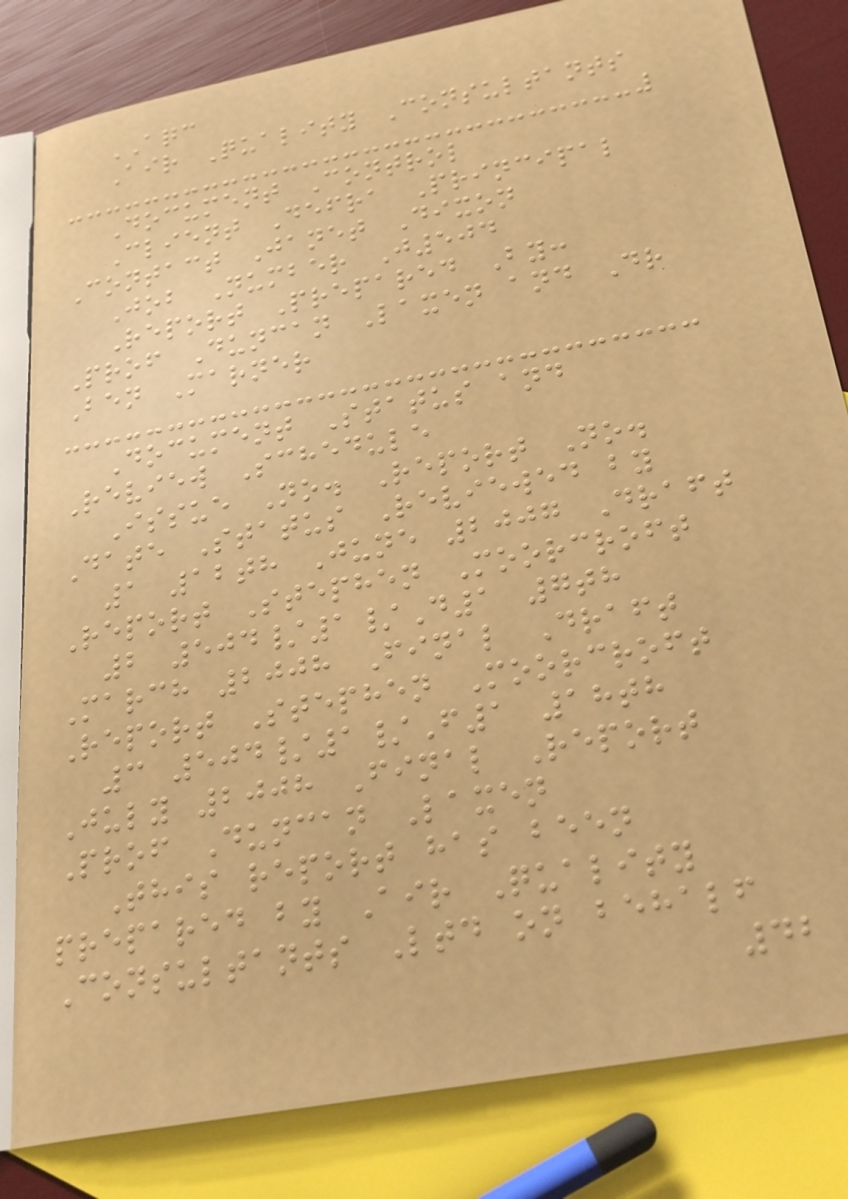AQC
Air Quality Consultants
Document Control
Client Defra Principal
Contact Janet Dixon
Job Number J504
Report Prepared By:
Prof Duncan Laxen and Dr
Ben Marner
Document Status and
Review Schedule
Issue No. Report No.
Date Status Reviewed by
1 12th June 2007 Draft
Report Stephen Moorcroft
2 504/1/D1 7th
March 2008 Final Draft
Report Stephen Moorcroft
3 504/1/F1 18th
July 2008 Final Report
Prof Duncan Laxen
This report has been
prepared by Air Quality
Consultants Ltd on behalf
42
